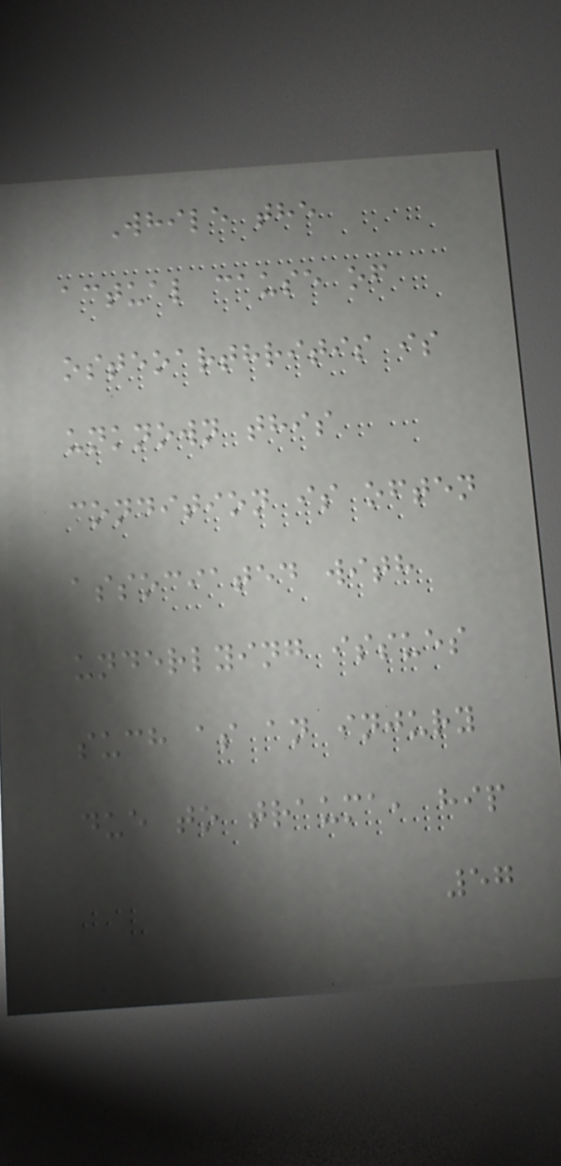While the
actual cause of
osteoarthritis is
unknown this
condition is often
associated with
underlying issues
such as an injury
due to trauma, hip
57
